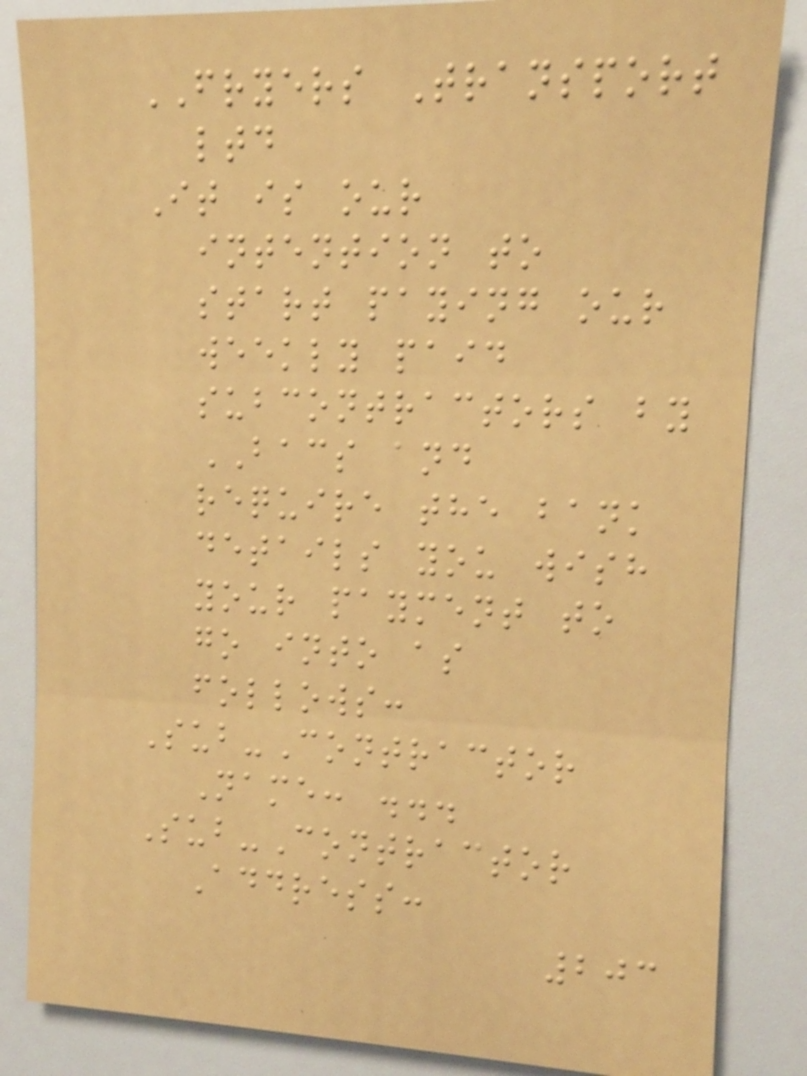FRYERS Transport
ltd
It is our
intention to
start paying our
weekly paid
subcontractors by
BACS and
require the bank
details you wish
your payment to
go into as
follows:
Sub-Contractor
Name: ...
Sub-Contractor
Address:
203
